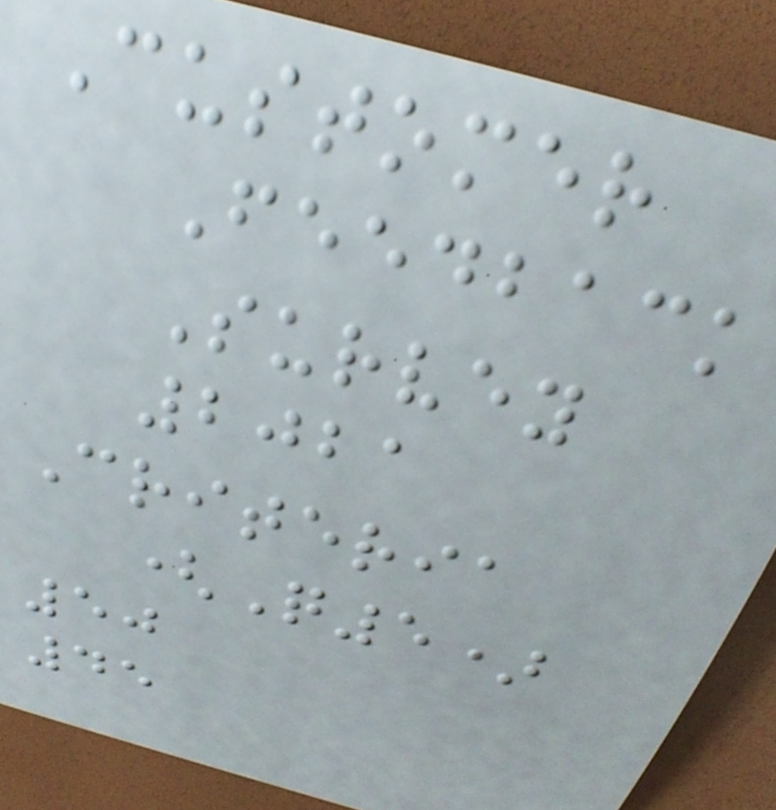Customer
Feedback
Survey
2021
Criteria
(Q5)
50
45
